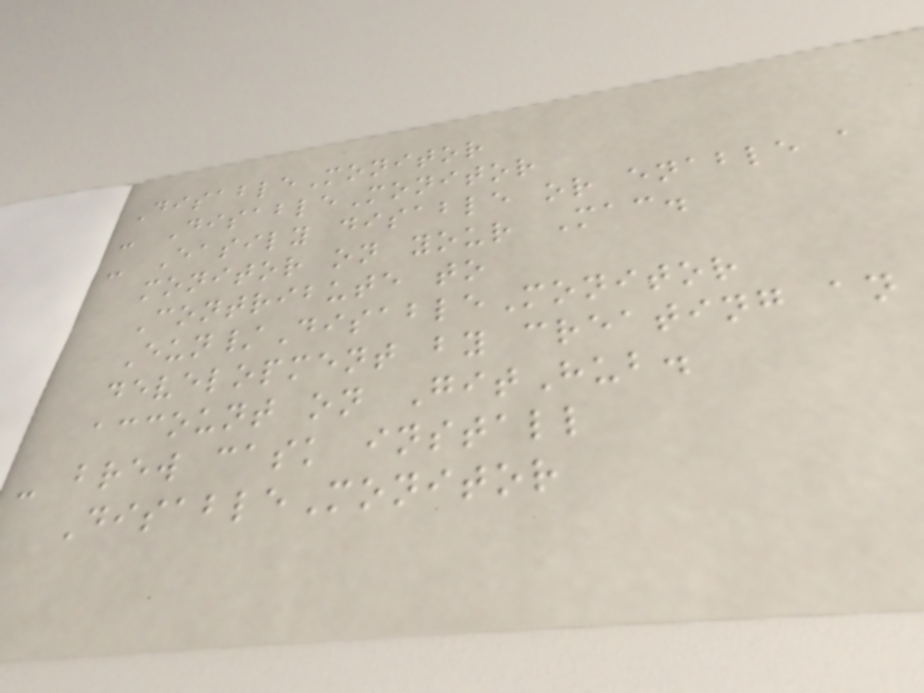DisableMonitor
- DisableMonitor
- Easily disable or enable a
monitor on your Mac.
Contribute to
Eun/DisableMonitor
development by creating an
account on GitHub.
- brew cask install
DisableMonitor
